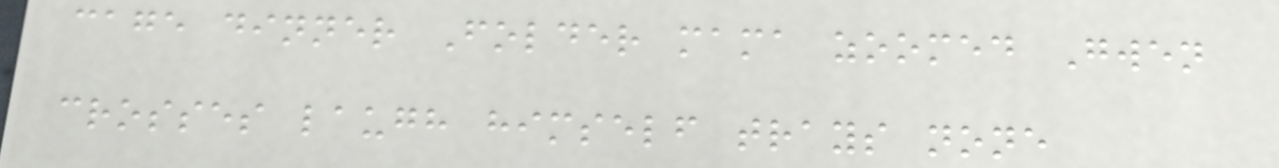cage dinner Folder mama zoomed Gwen
crosses laugh himself trays none
